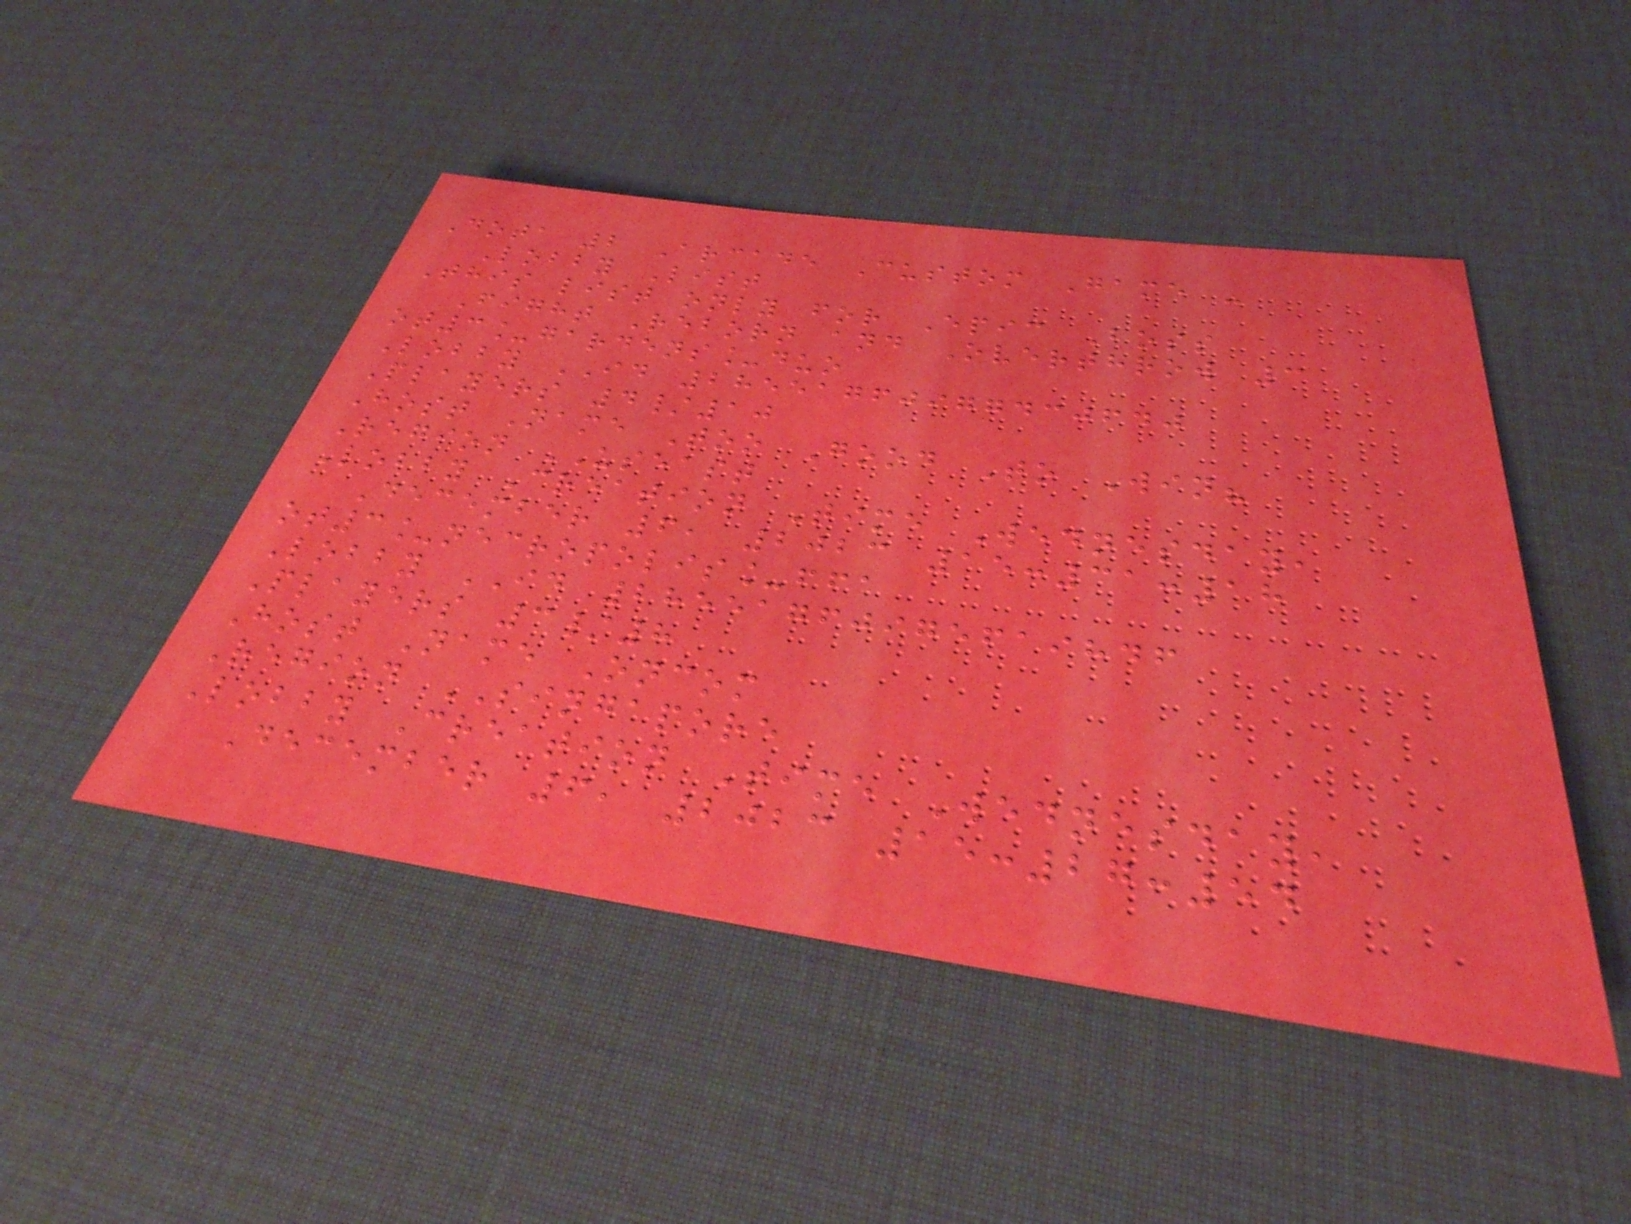Dota 2 Arcade Custom Game -
Lobby List
This list only for Epic Boss
Fight Reborn and Overthrow 3
ot3_gardens_duo
Lobby ID 28551760977430640
Players 4/10
Host Name Too Good To Win?
Region USEAST
Lobby Creation Time Wednesday,
December 6, 2023 15:31:18
ot3_necropolis_ffa
Lobby ID 28551760975619846
Players 3/8
Host Name Oncom
Region SINGAPORE
Lobby Creation Time Wednesday,
December 6, 2023 15:27:54
